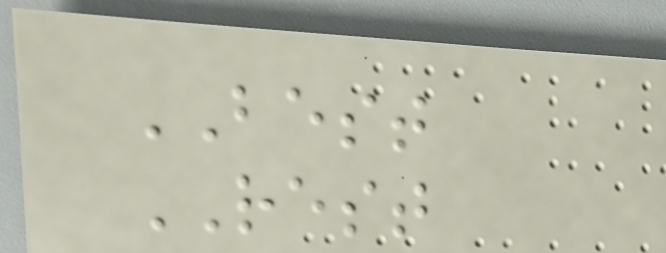BEST
REST
